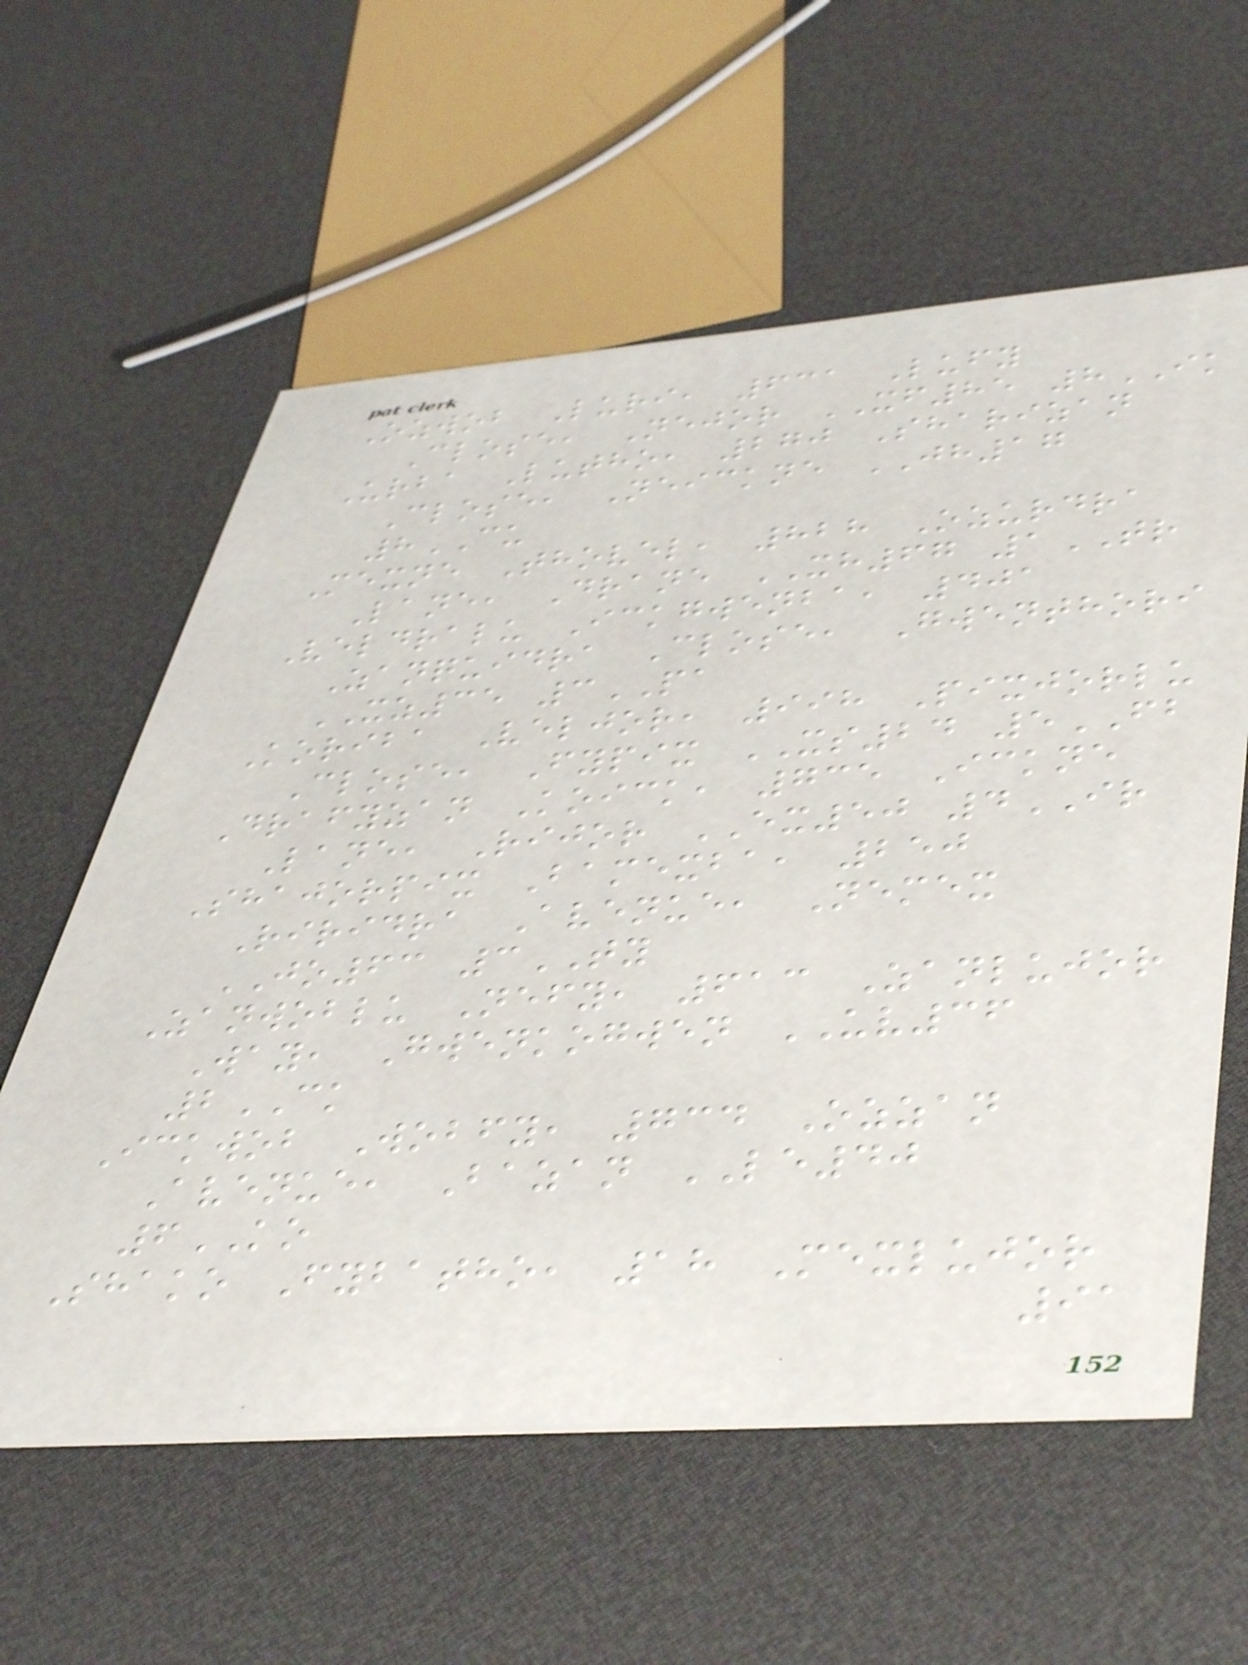Ozwob Luri, 631 Lufy
Close, Nejor XF85 8IK
Urba Lutho, 270 Sharizan
Close, Neickne JH17
8CU
Mexne Thovel, 828 Ozurdra
Lane, Drane XH67 1TR
Veldralu Ickgwenba, 401
Zanquidra Close, Gwenthori
XZ35 3PA
Koriba Veljor, 998 Pixjorlu
Close, Fypix XS24 5FB
Drafyzan Koick, 735 Ickne
Lane, Rijor EX50 4IR
Shajorpix Bamexba, 250
Riridra Avenue, Nemex
JO63 3TY
Zanwoblu Nefy, 613 Zanlujor
Way, Gwenkogwen UV36
2CK
Ickwob Wobfy, 734 Ozzan
Avenue, Bazan LE40
6KO
Shako Fybatho, 18 Mexlujor
91
